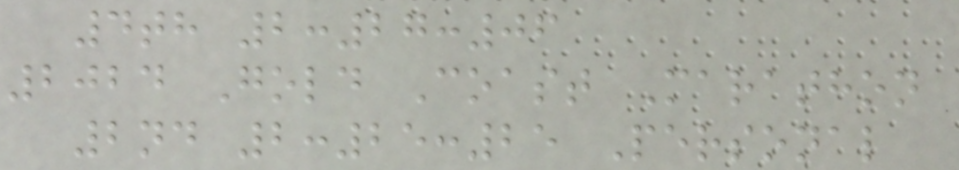4th 2:27:06
2024 Gold Coast Marathon
2nd 2:25:25 Personal
